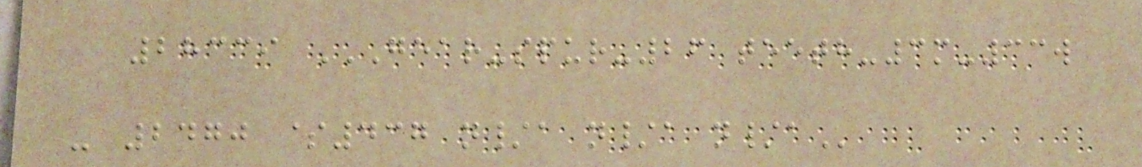28339 GEAR-SPUR-26 TEETH-3M-33W
- 2470 $437 N/A N/A N/A
